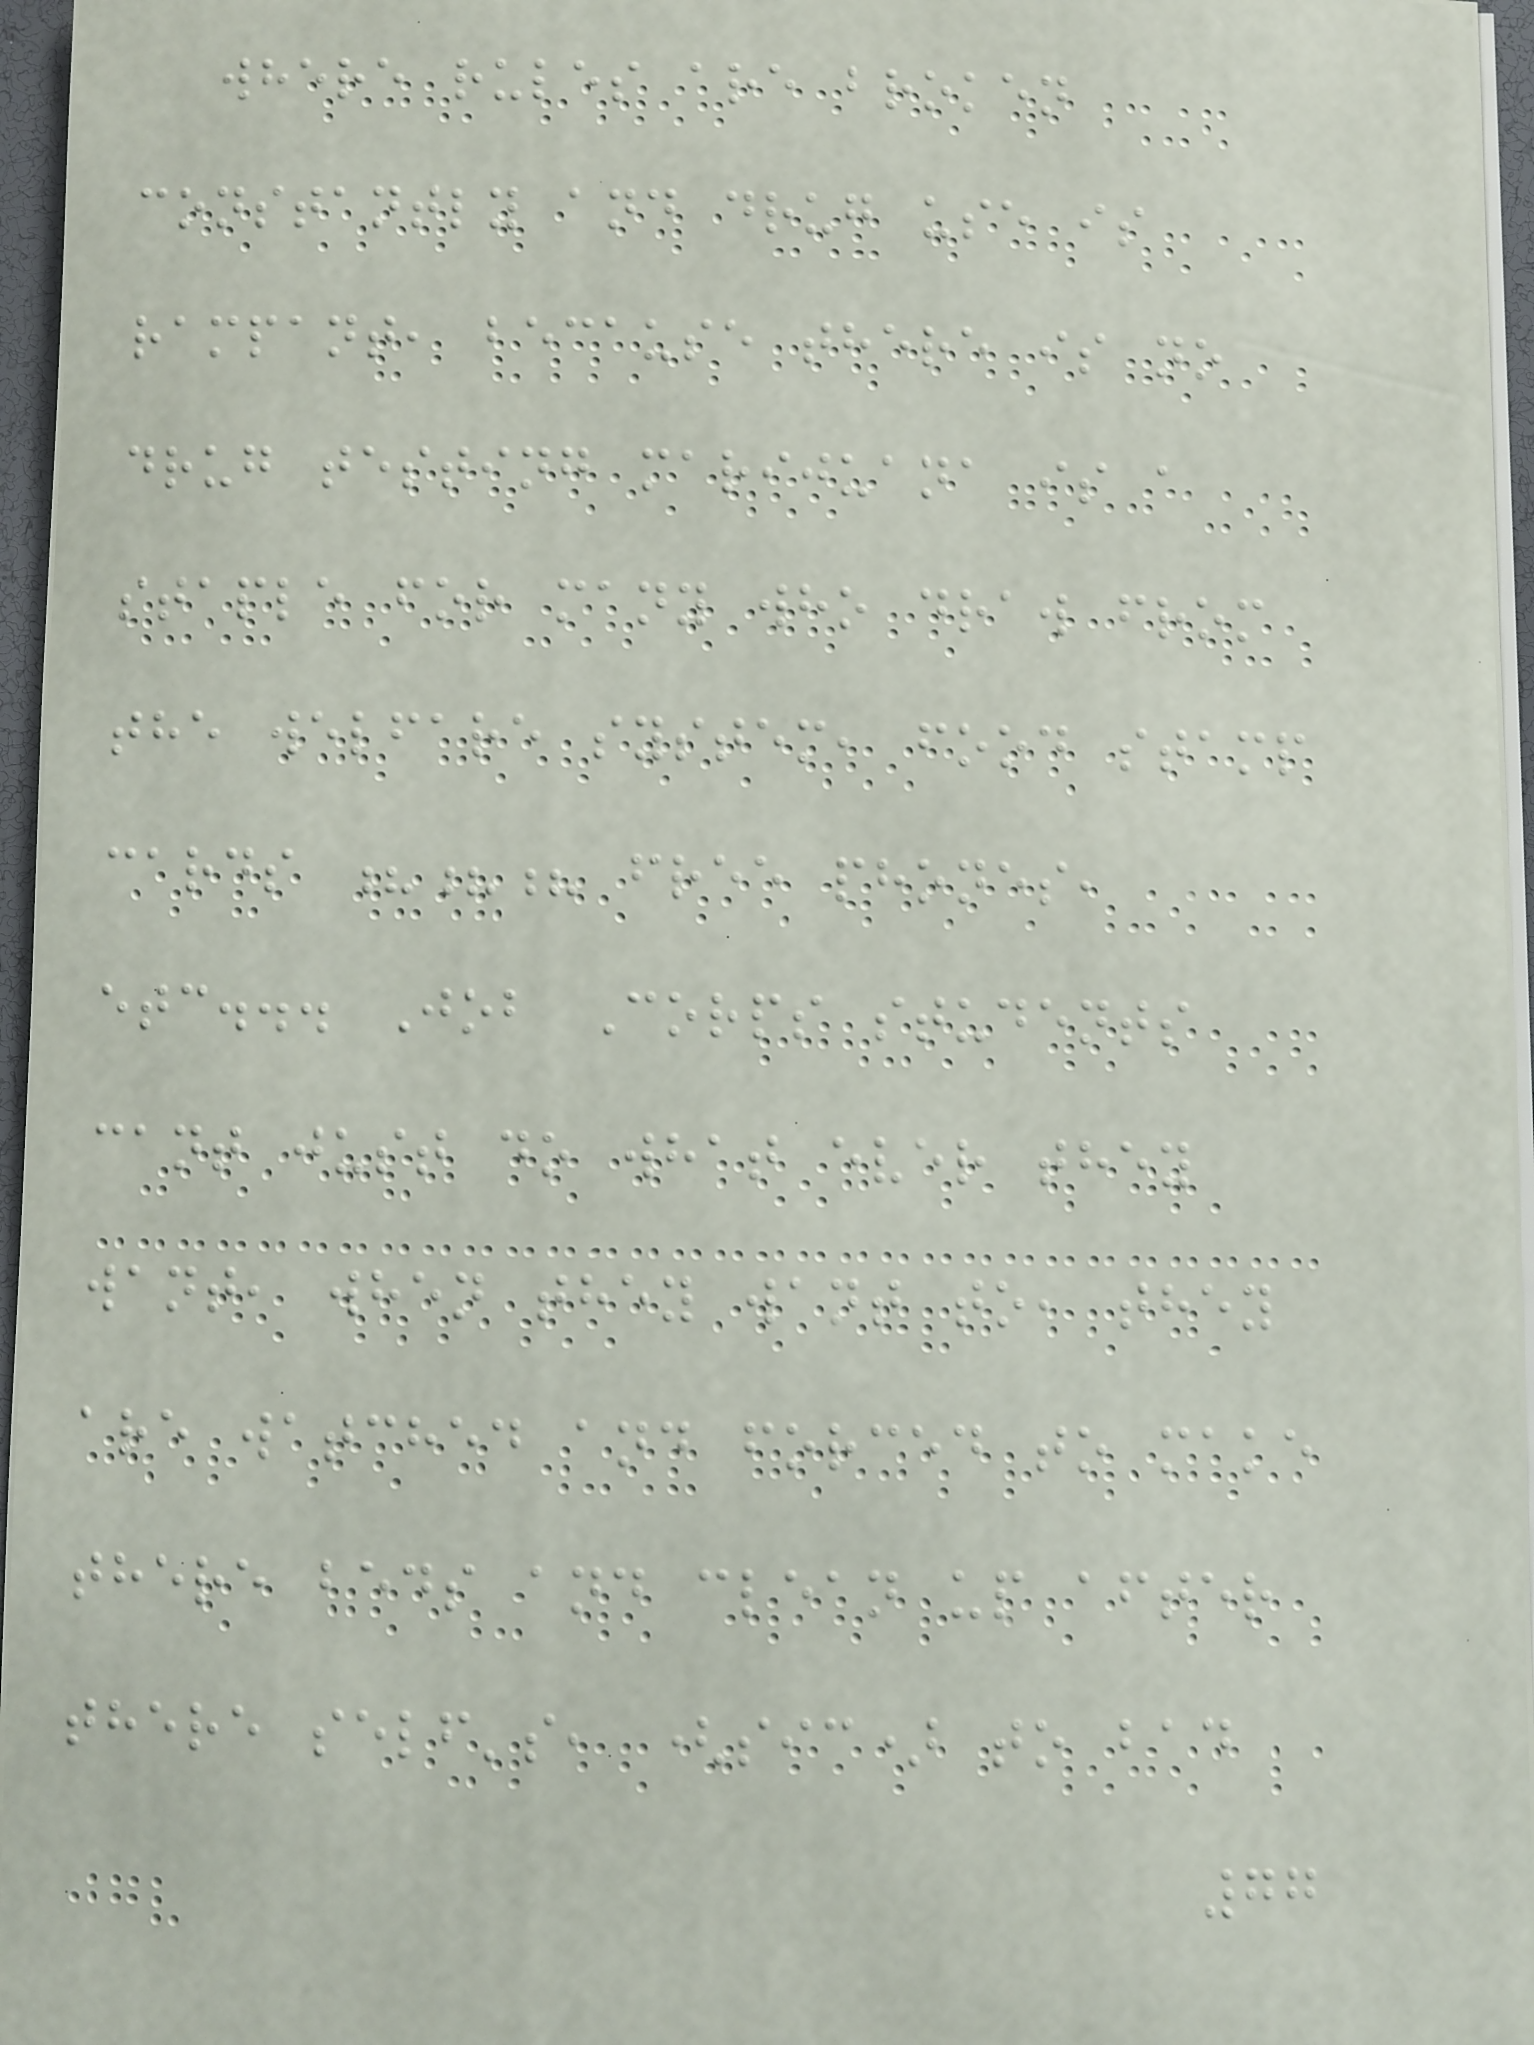where rules are broken
constantly and drug use is
rampant, because there is no
drug testing marijuana is a
staple for many who draw from
the welfare system, food stamp
cards ??? free phones,
etc... Job Corps students
cant just do what ever they
want, when they want to, they
are watched and forced to make
there beds and clean up after
there self's, (sic) to bad
77
